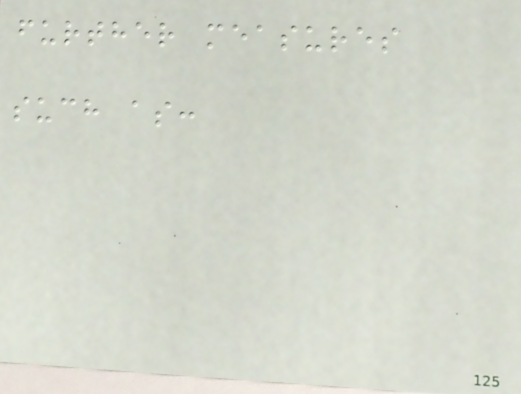further measures
such as:
